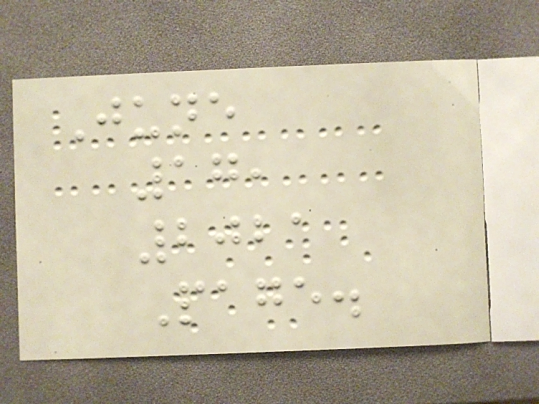June
17,
2021
Page.
